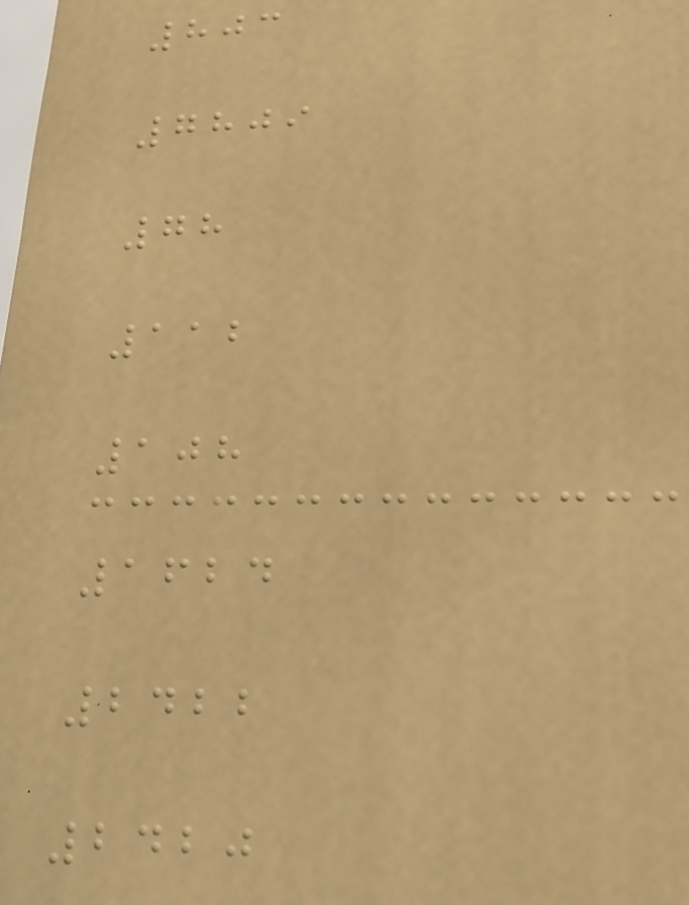803
7809
78
112
108
1624
2422
2420
